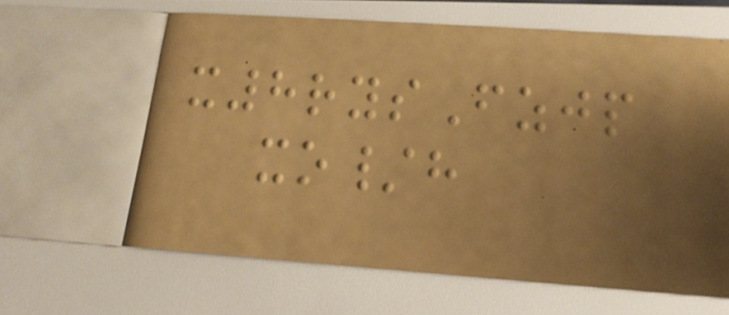x8rysFzjp
xo/h
